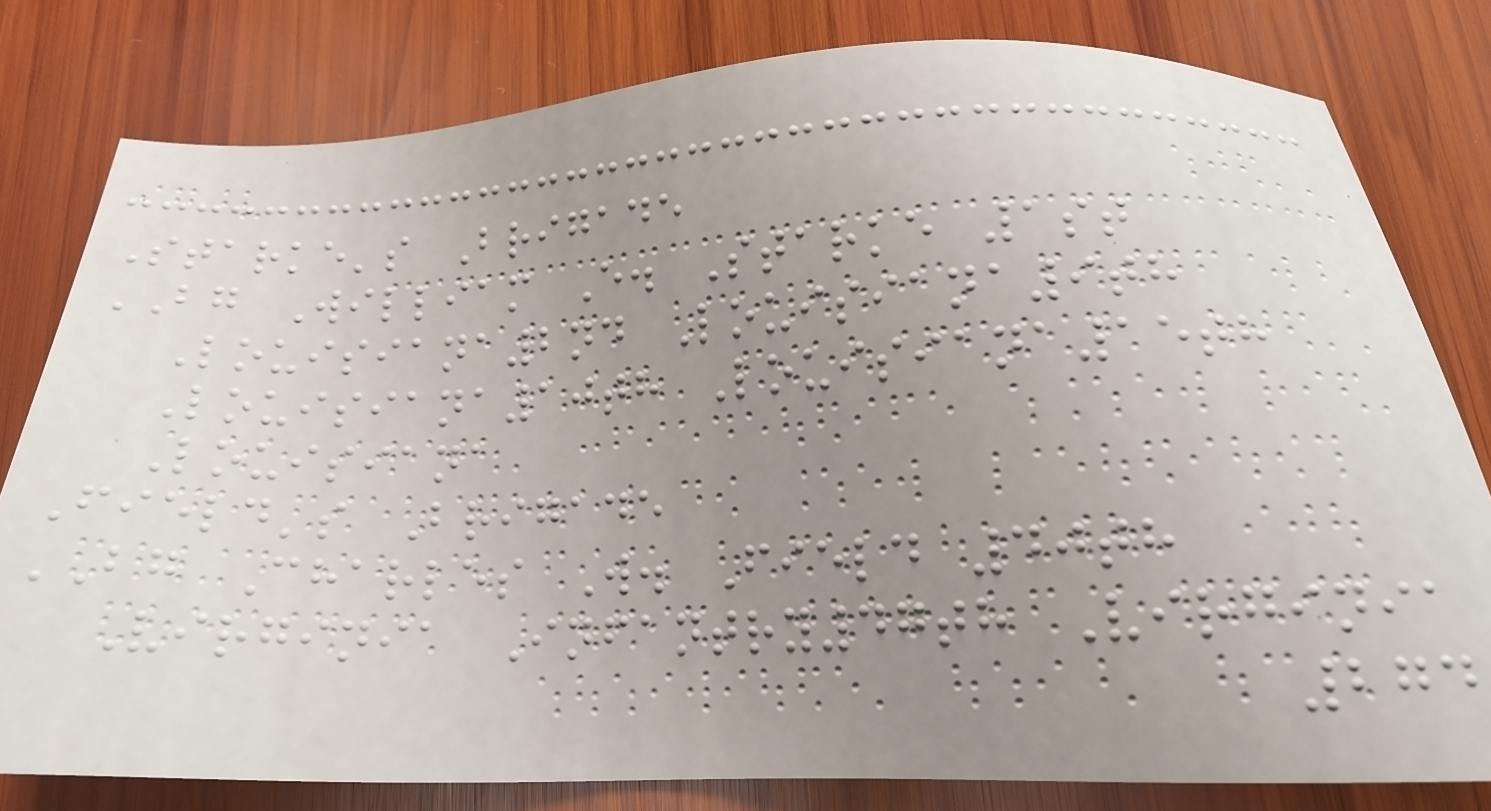Starke's Brigade
BG William E. Starke 1st
Louisiana2nd Louisiana9th
Louisiana10th Louisiana15th
Louisiana
Field's Brigade
BG Charles W. Field 40th
Virginia Infantry47th Virginia
274
